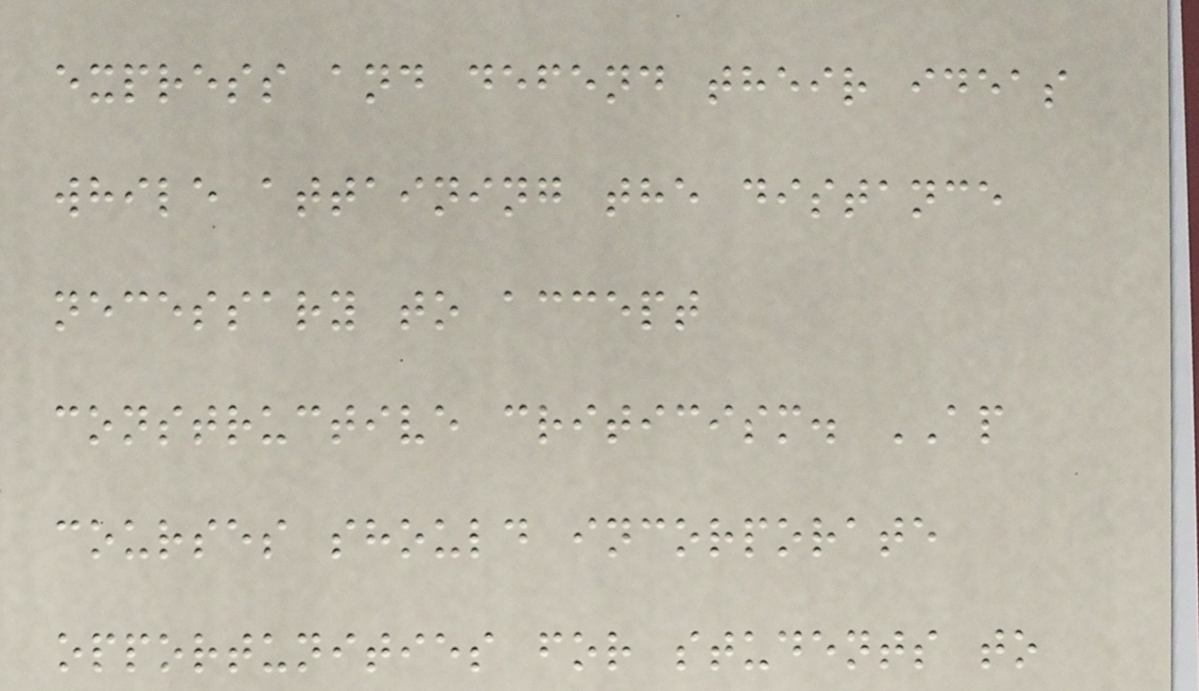express and defend their ideas
while attaining the distance
necessary to accept
constructive criticism. AP
courses should incorporate
opportunities for students to
